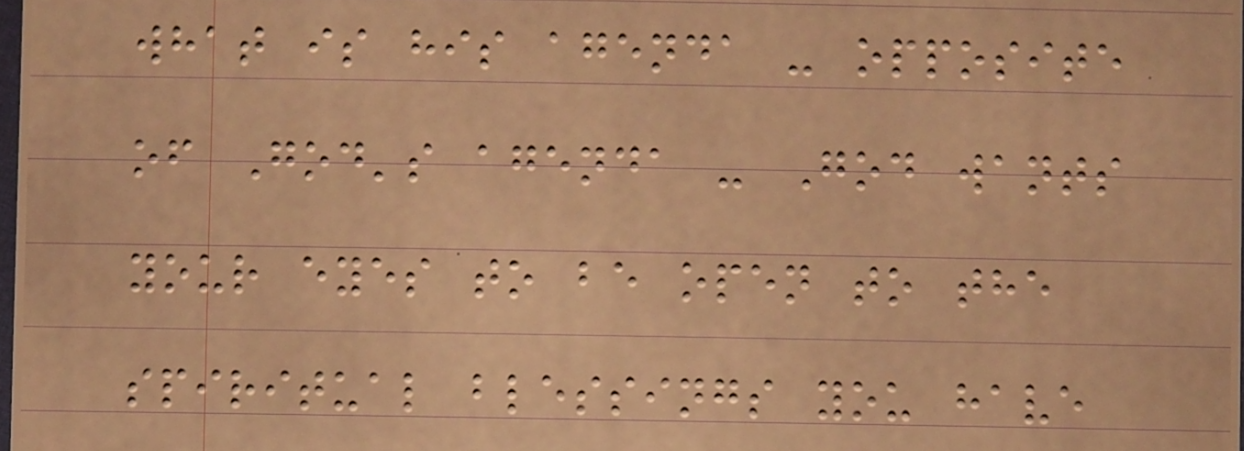what is his agenda - opposite
of God's agenda - God wants
your eyes to be open to the
spiritual blessings you have
